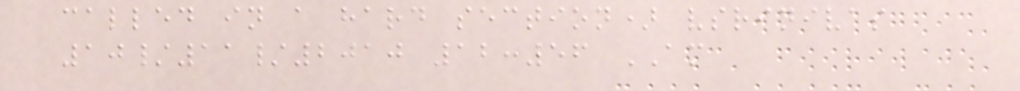called in a hard section) vsrinivas
10/11/2010 12:56 AM
